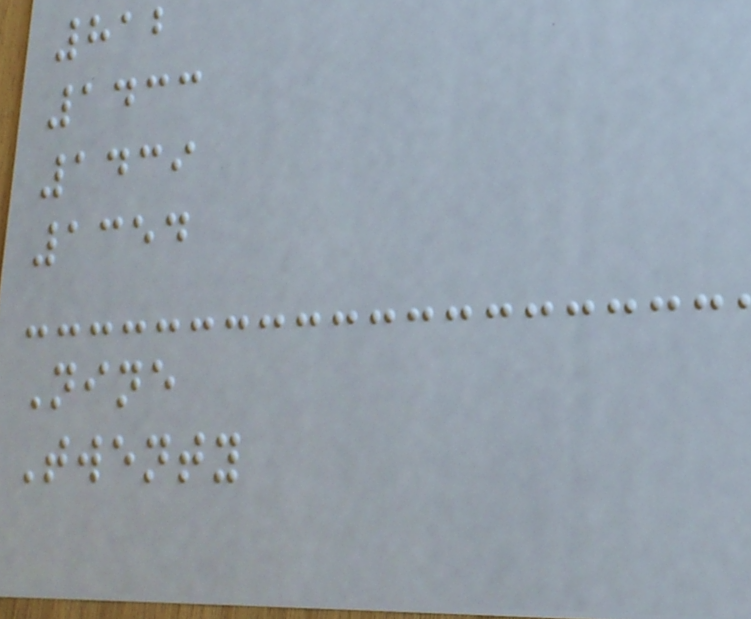812
1433
1439
1354
Nine
Twenty
